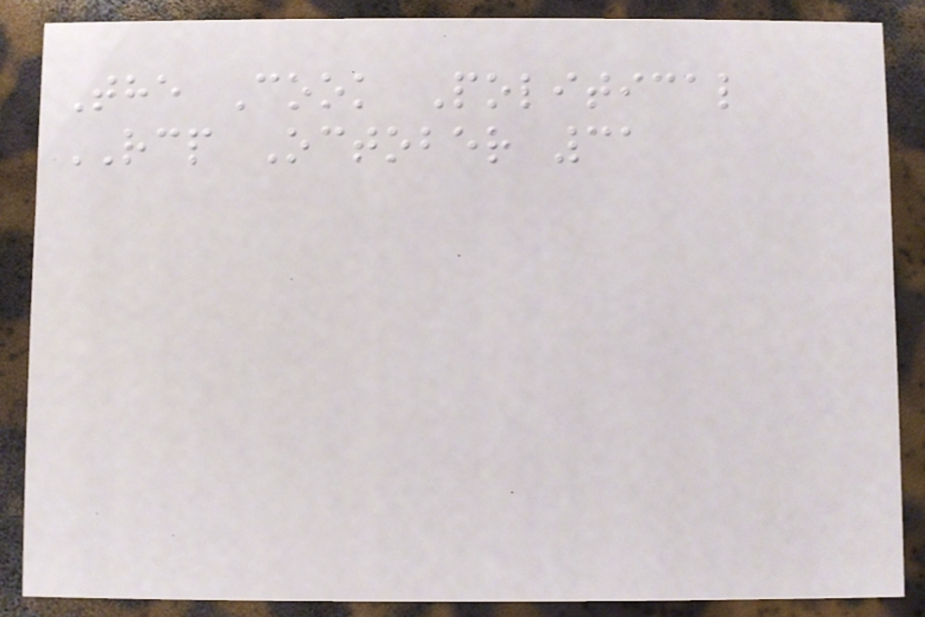The Cook Political
RCP October 31
